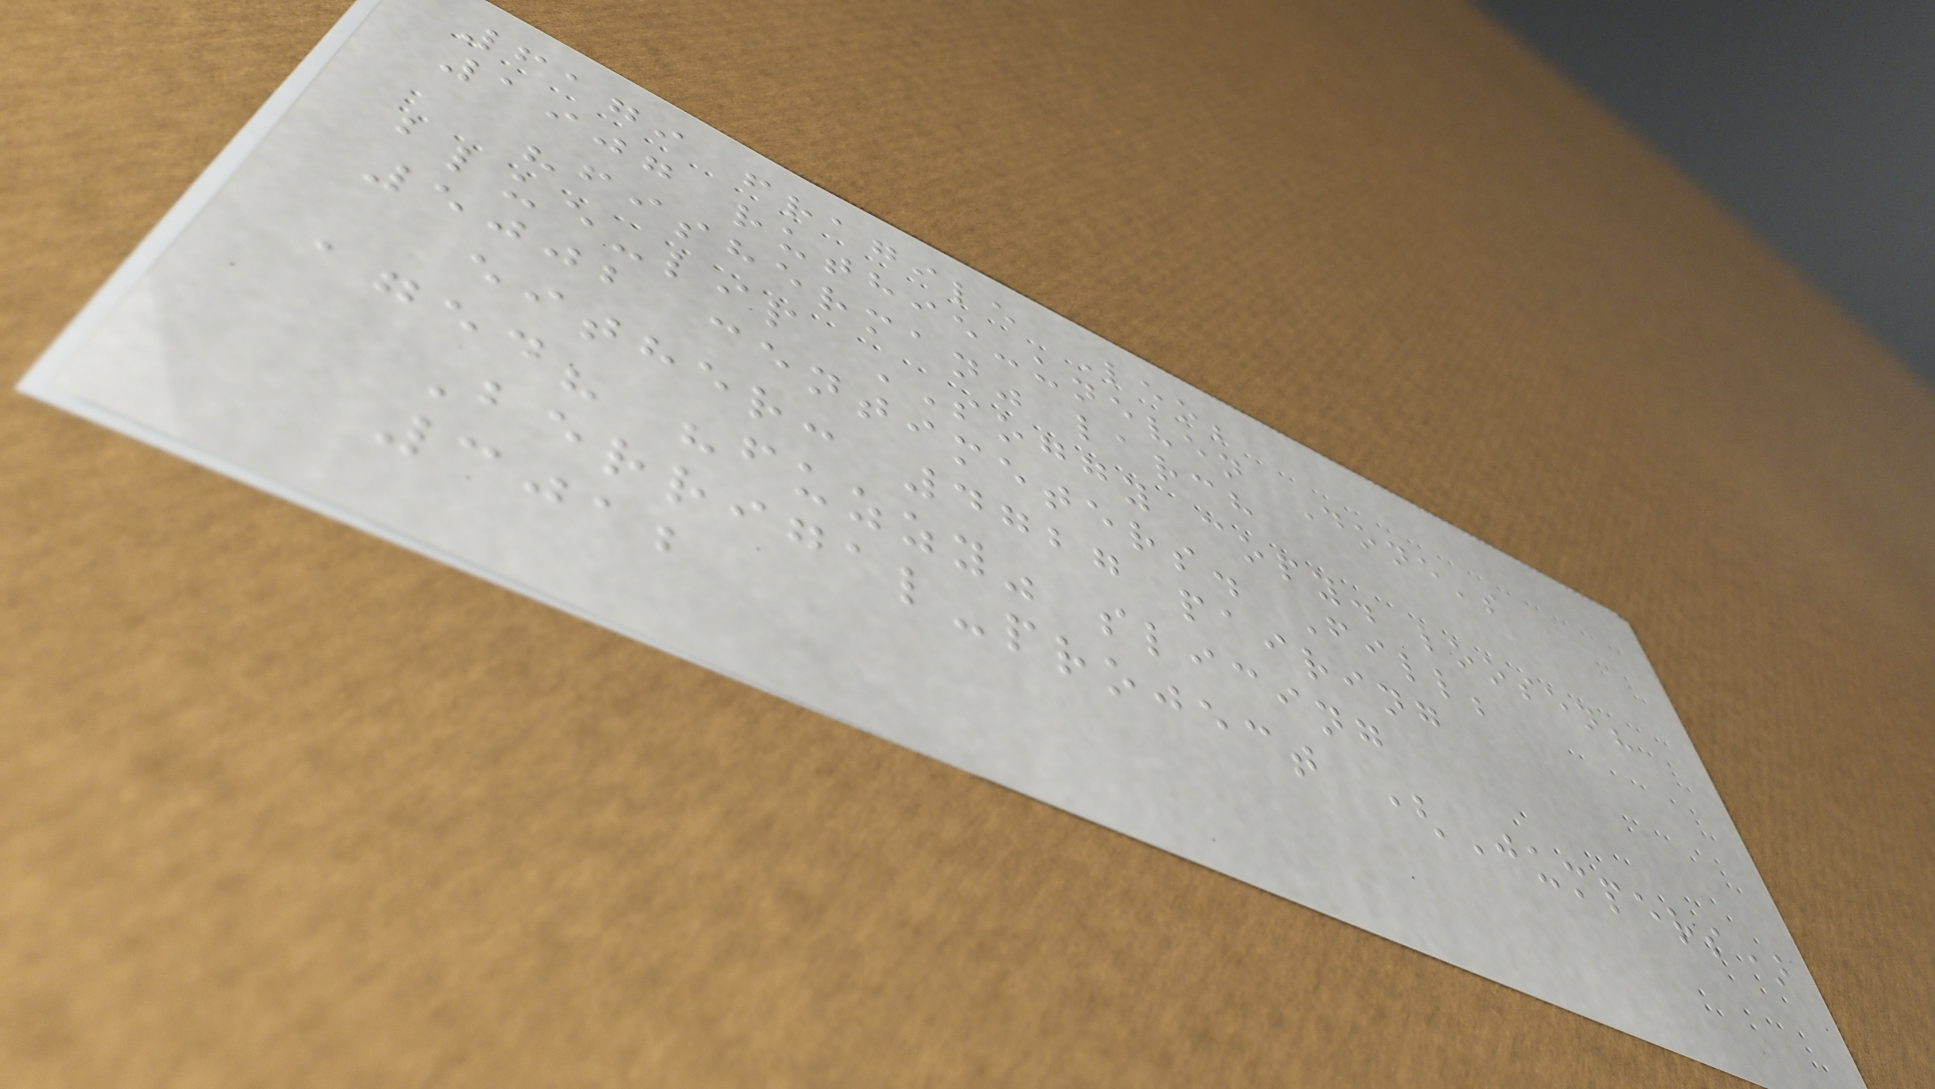6179 fragile Leo;
1907 ruthie-uneven Done's
"fisherman" larch
blue-lip SOGGY copy. loosen?
5002 centimeters. Fill;
either: 4727 pairing
aged? "fuzzy" slicing
Berrigal-project (Jumpers)
3012
